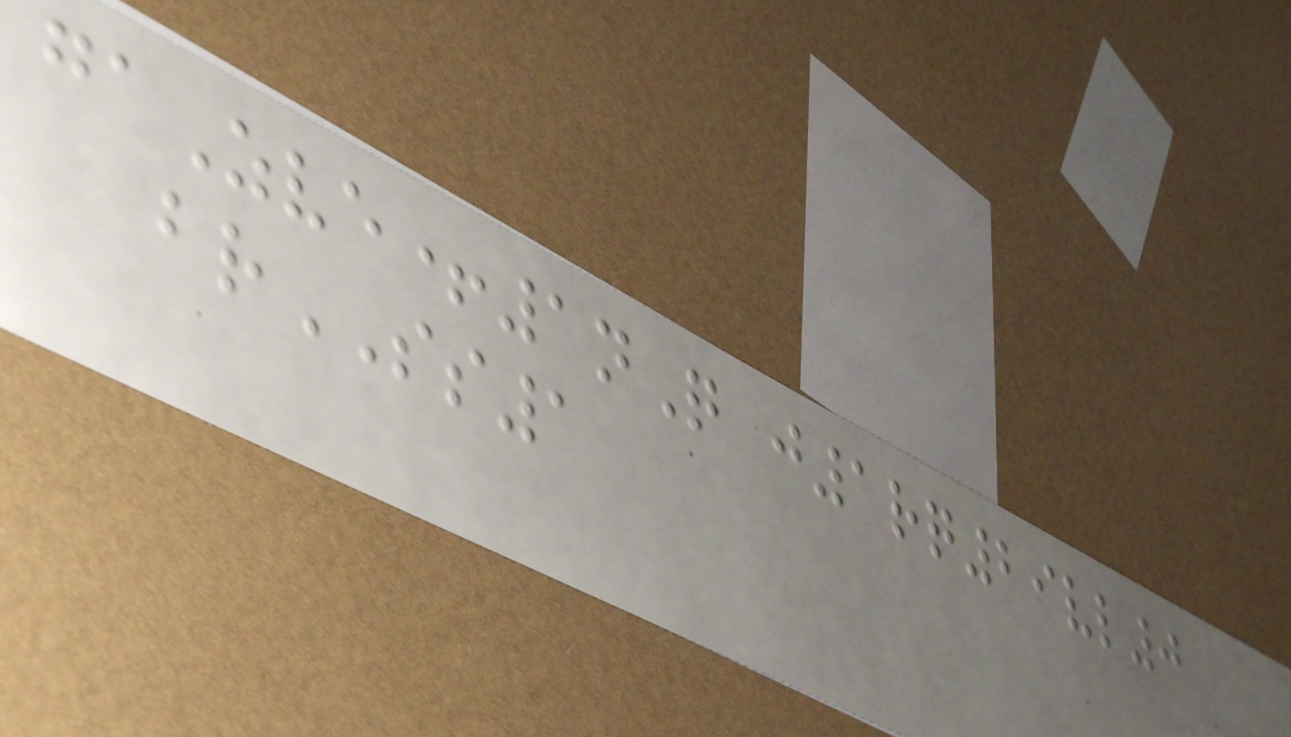gaZve+1nQ j1rq29vl0
brSS1
